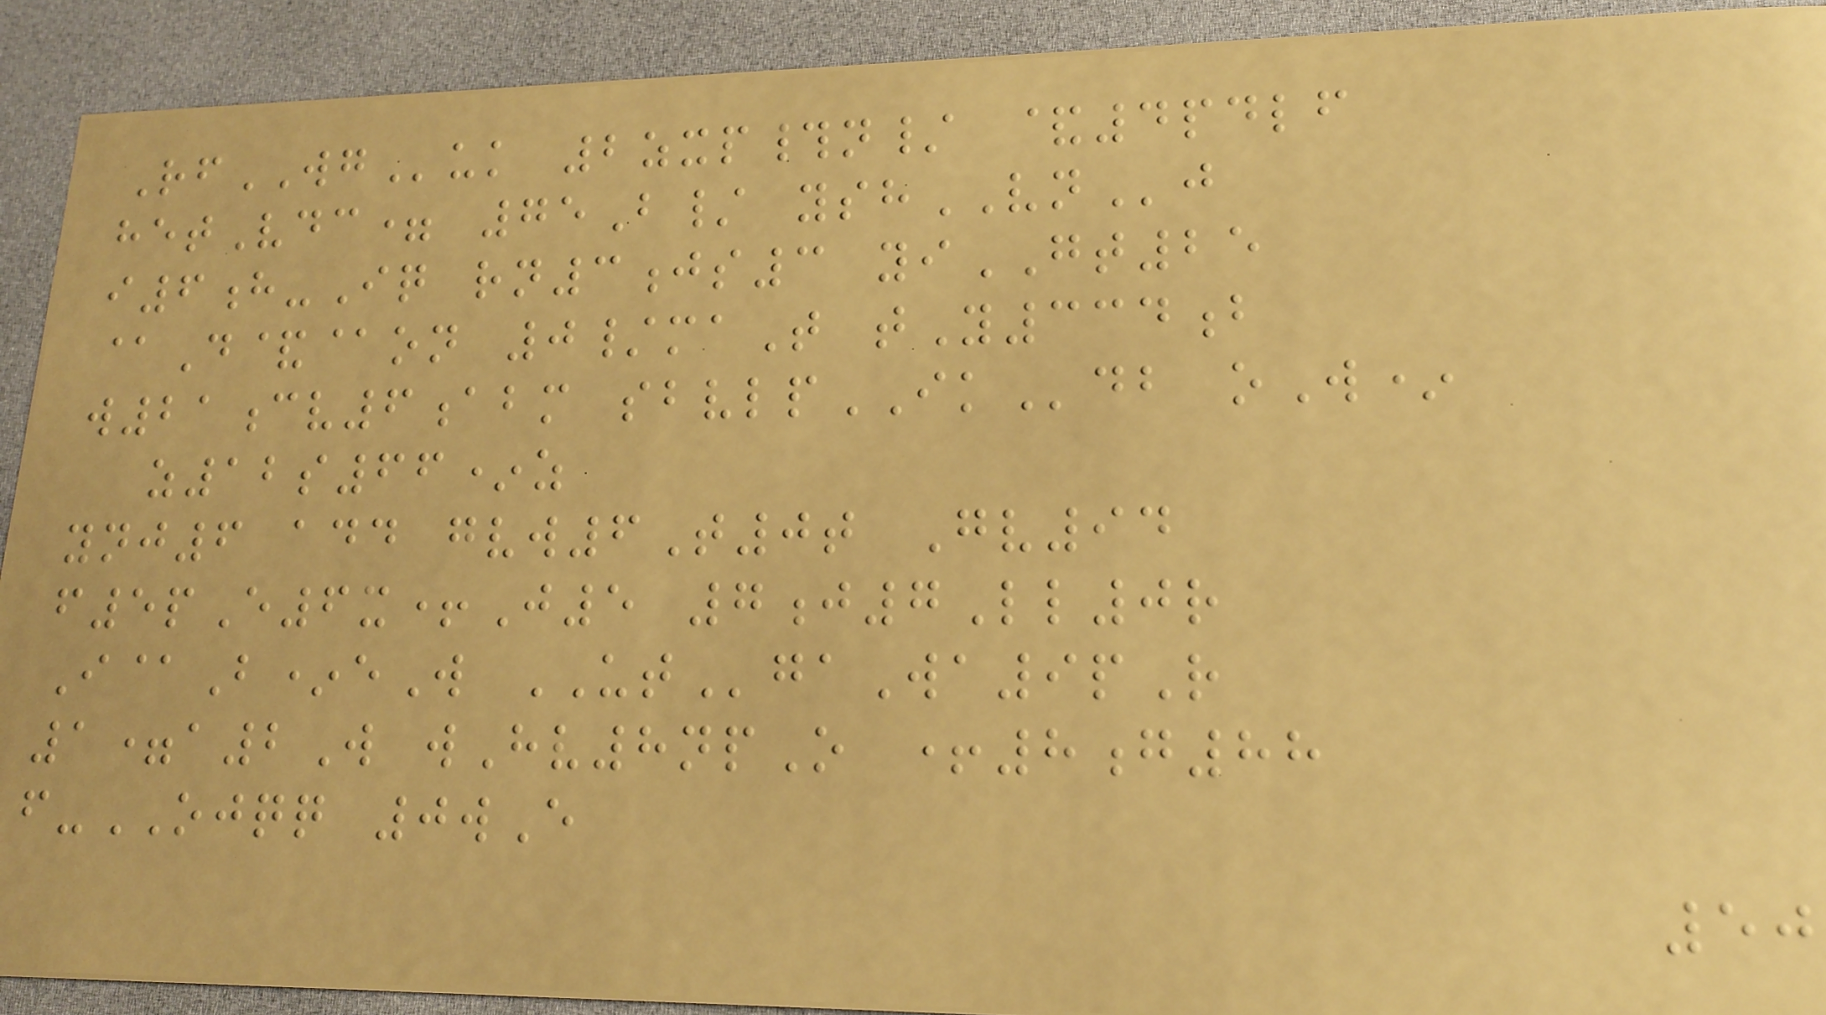RfWGuk 2zxp#n/ &4pdlf
hetVdc= 75B/ yshVNj
i6h-Iq rn3js3 yiGT25
@D&@on 0/maT tY334b
w21cv6abm sbvlpIKdb oW*
z12s66*z
ynj6 add gvw6T0t Gv94
f5pE6x+J5 7j7Ll0r
I@B*eW UTgaWa9pR
1=a2W wHv8npO +8g88
f-OJQQ 0wE
50
